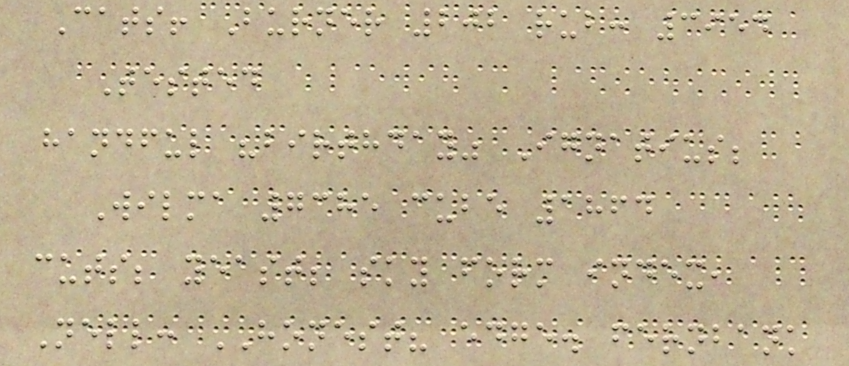Cats! Burner 202 rub: 3954
Tested
handful "birthday" Ignatius;
Wilma 7385 cube 1864
cuts; yeast; sky form index,
Nell: HONEST? edge. fernbank
